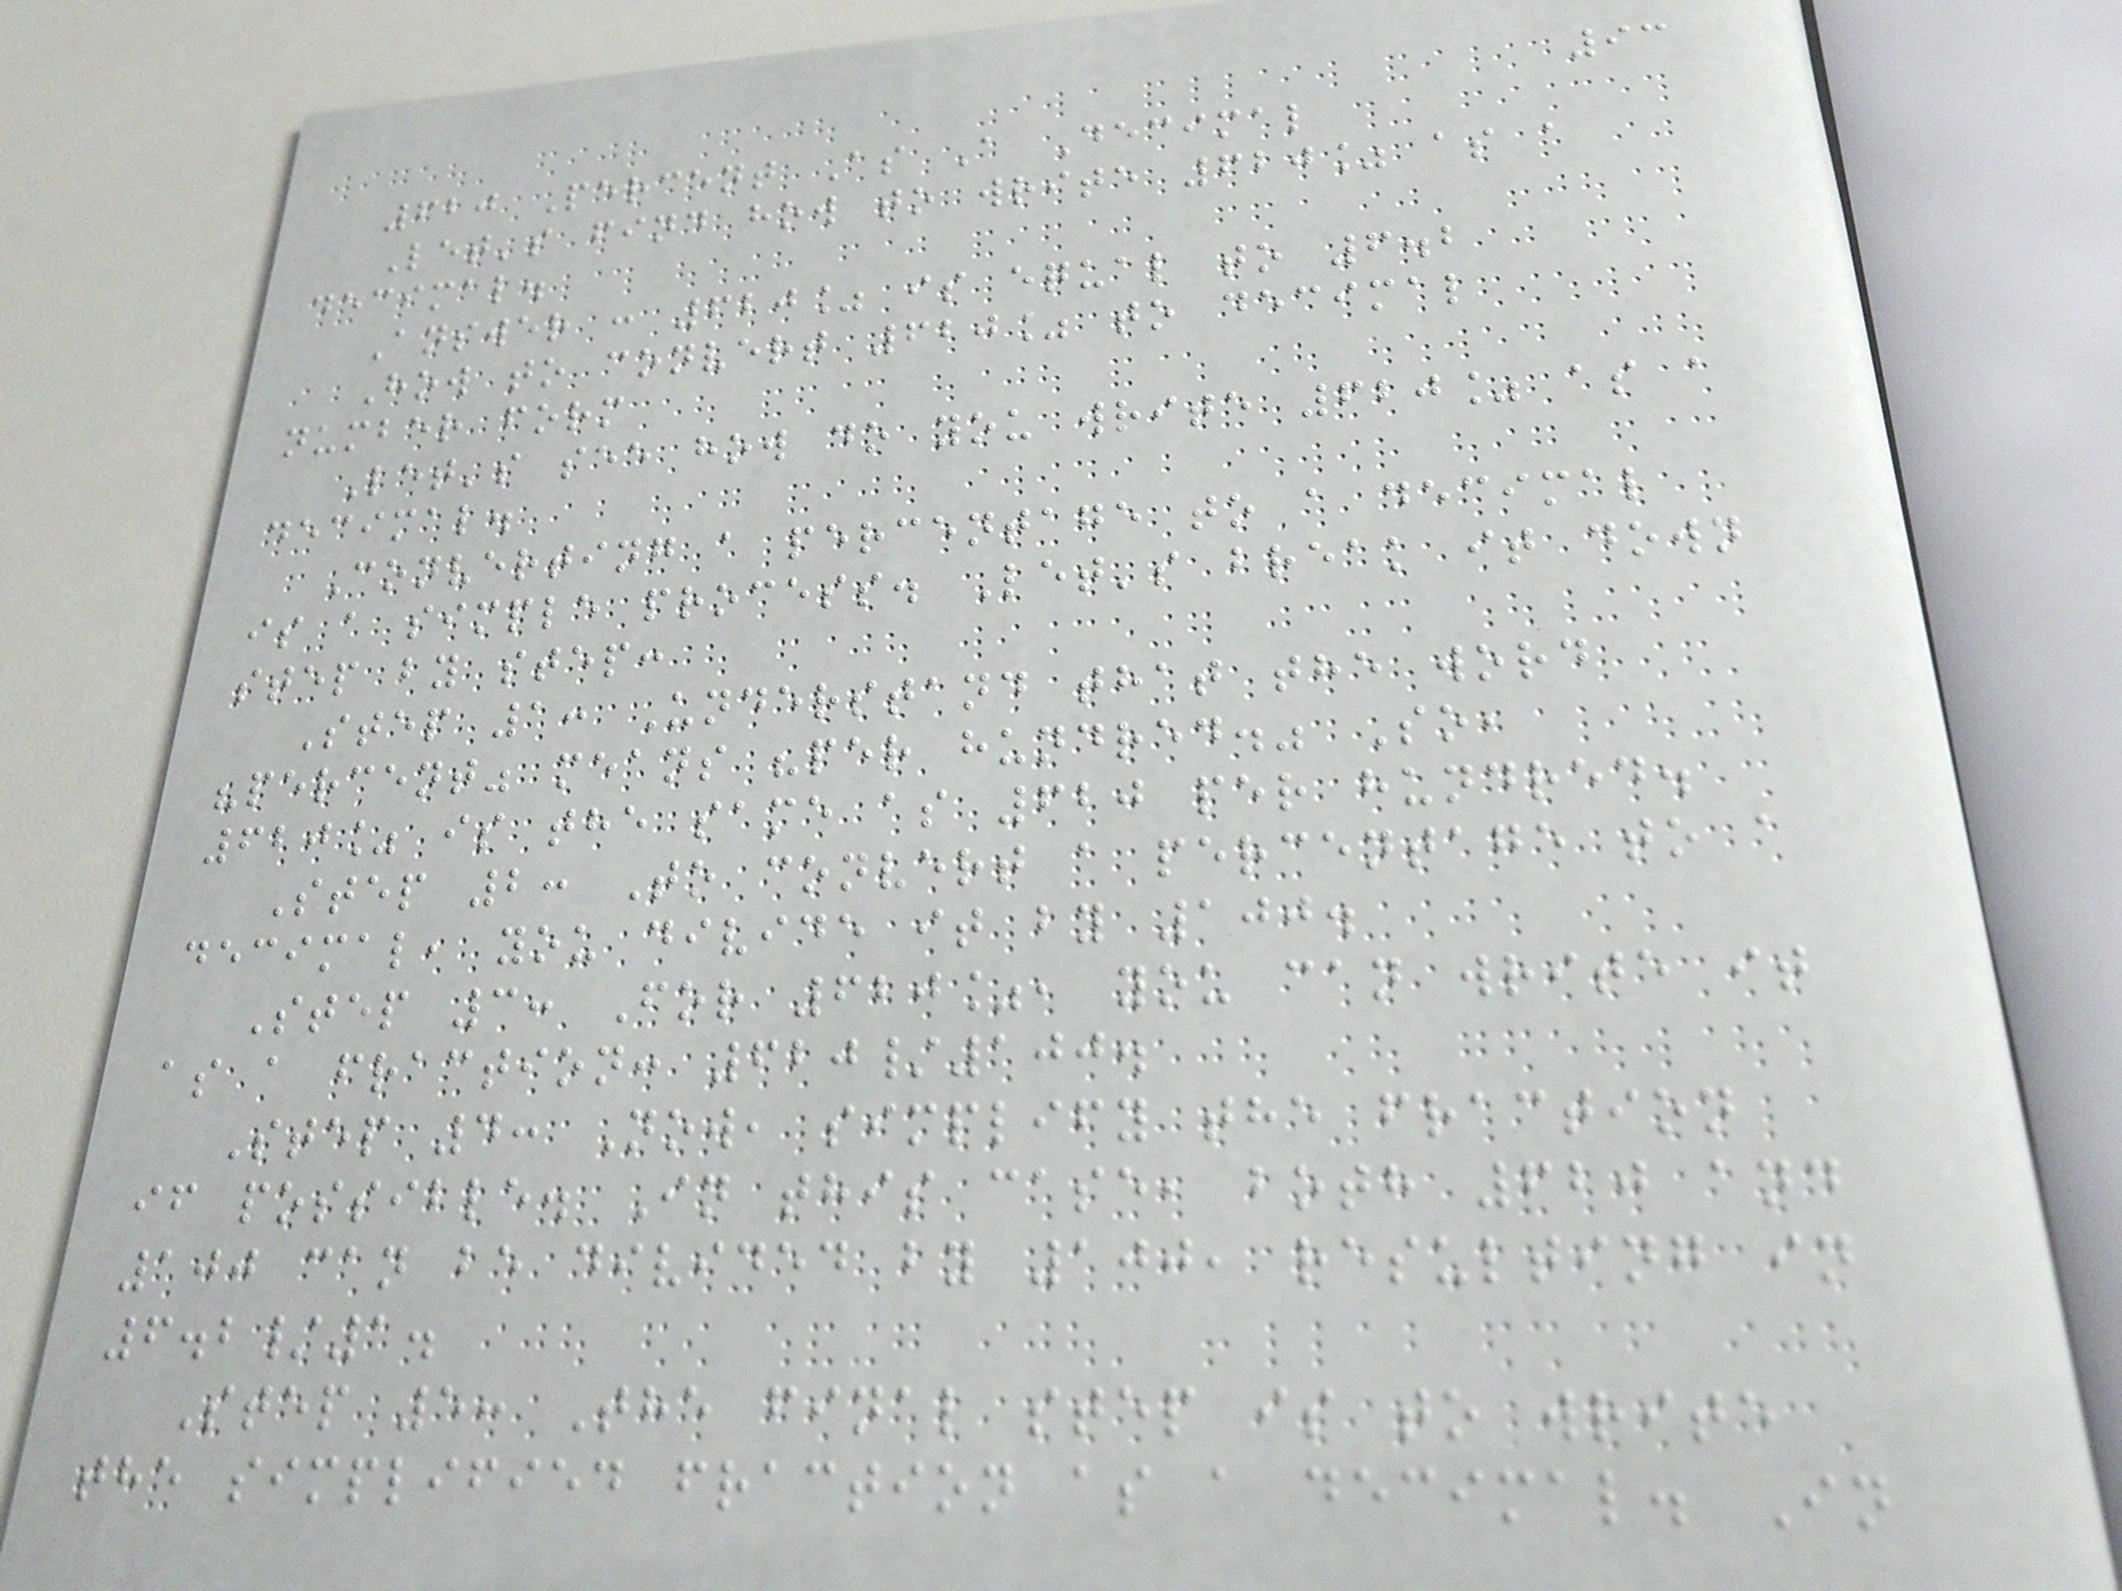93
620 Percent As A Decimal
Let's find how to write 620% as a
decimal.
Answer : 620% is equal to 6.2
How to convert 620% to decimal
number form
Let's see how do you write 620% as a
decimal.
Converting a percentage to a decimal
is a simple process. Let's break it down
step by step:
Step 1: Understand that the word
"percent" means "per hundred." So,
620% is the same as 620 per hundred.
Step 2: To convert a percentage to a
decimal, you divide it by 100.
Step 3: For 620%, you can write it
as a fraction: 620/100.
Step 4: Now, simplify the fraction
if possible. In this case, both 620 and
100 can be divided by 100, resulting in
6.2/1.
Step 5: The final step is to write
the simplified fraction as a decimal. In
